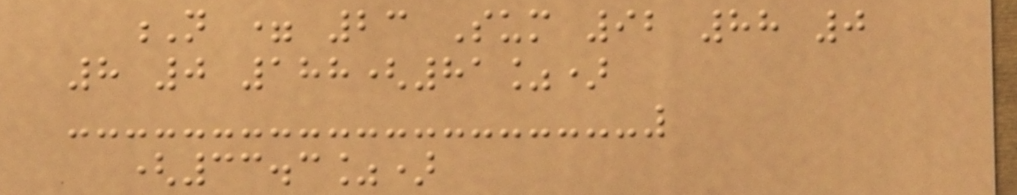N = 23 Sum 92 88 0
8 0 188(81%)
(33.3%)
